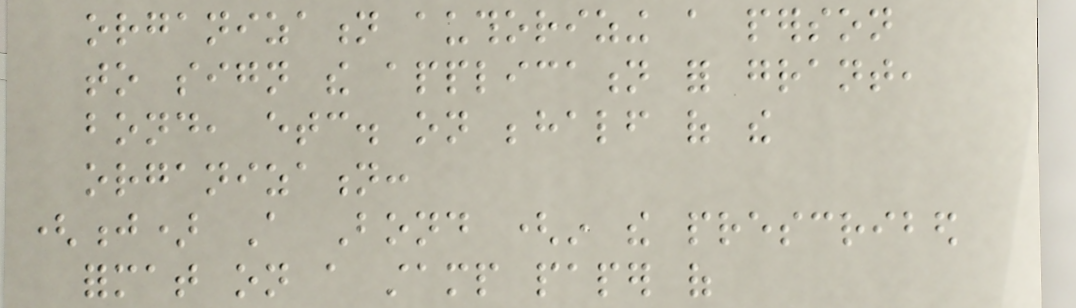organization authorizing a person
to sign the application for grant,
bond, etc. on behalf of the
organization:
(j) A Bond (in the prescribed
format on a stamp paper of
